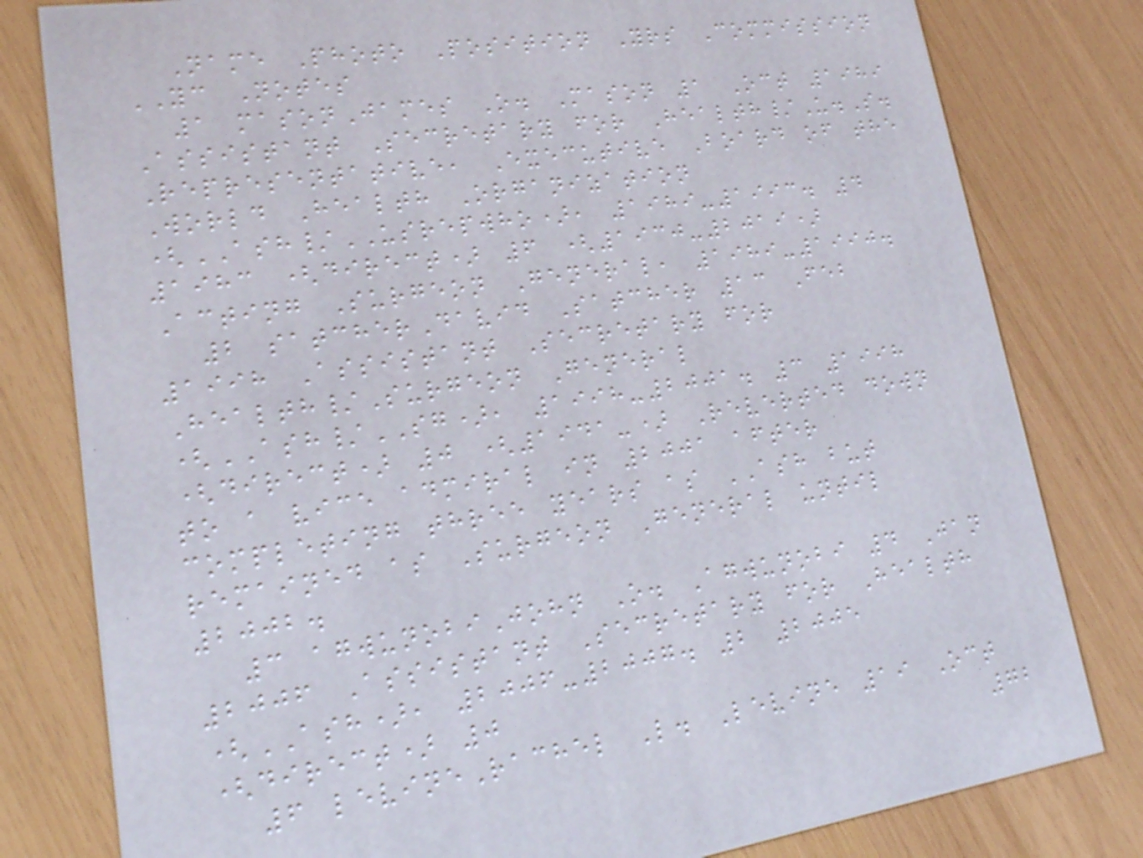Name Photo Position Yrs Commission
YC Notes
1 masonJames O. Mason 1 Oct 1989
Assistant Secretary for Health/U.S.
Representative, Executive Board of the
World Health Organization
(ASH/USREPWHO), 1989-1993. 4
1983 (direct) 6 (1930-2019)
Acting Surgeon General, 1989-1990.
2 satcherDavid Satcher 13 Feb
1998 Assistant Secretary for
Health/Surgeon General
(ASH/SG), 1998-2001. 3 1998
(direct) 0 (1941-) Reverted down
to a vice admiral in 2001 after
completing three years as ASH but
remained as Surgeon General until
2002.
3 agwunobiJohn O. Agwunobi 4 Jan
2006 Assistant Secretary for Health
(ASH), 2006-2007. 2 2005
(direct) 0
6 levineRachel L. Levine 19 Oct
72
